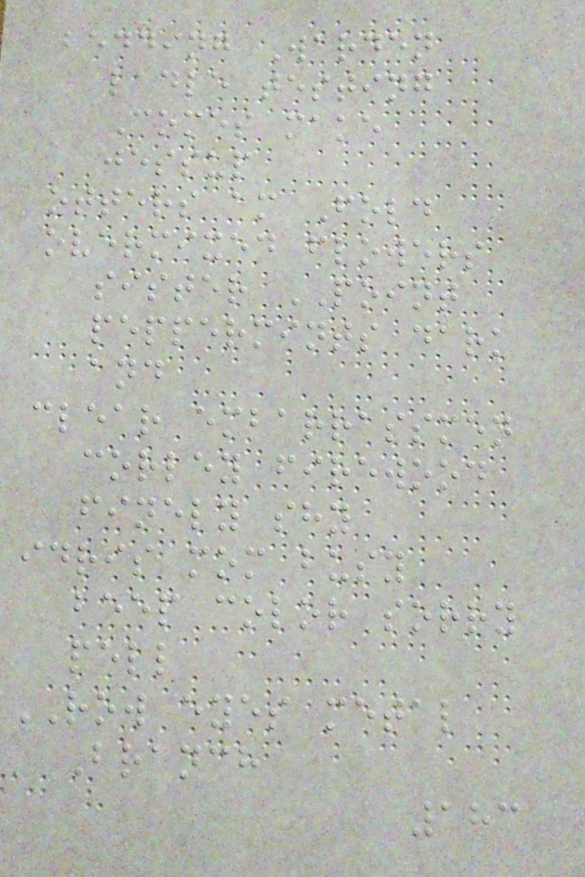bedding Warden
ladle testing
Comes make
jessup
otters am Fold
overmixed flowers
sister POINT
peppermints dark
and
clear embarrassmen
corley firewood
finely shy
idris mom busy
beep color sorry
pell
ROW eyes metal
Branch
183
